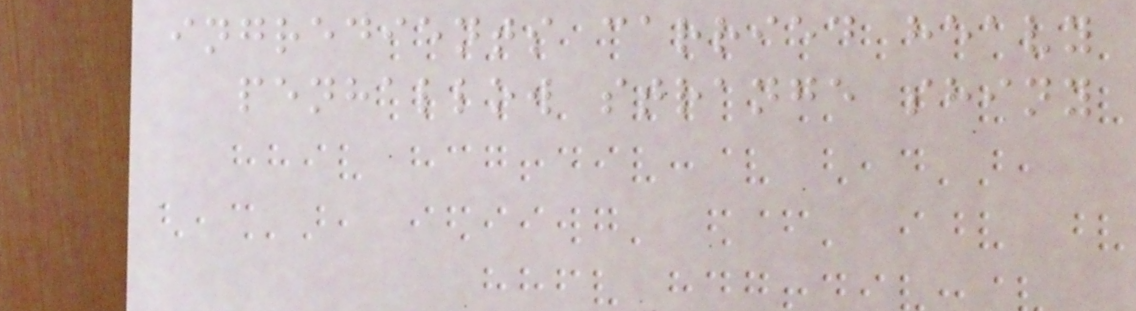ingredients carried heavy
penhallow strange shiny
